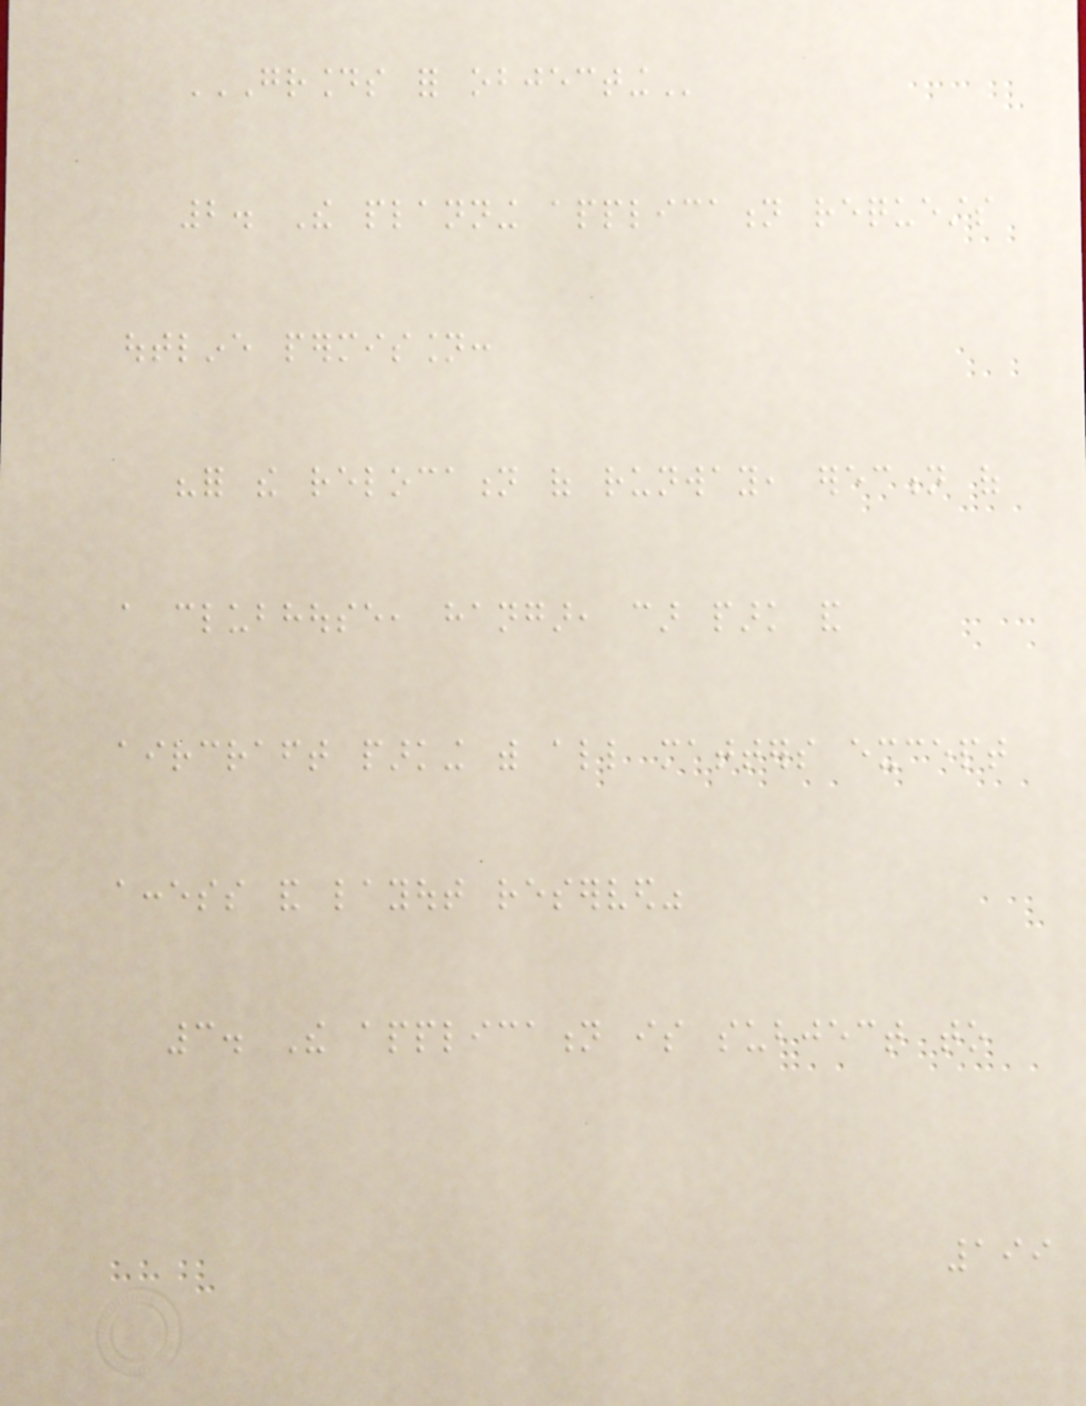GROUNDS FOR OBJECTING
2. The planning application requests
outline permission:
"for the relocation of runway, erection of
a clubhouse, hangar, car park and
aircraft parking with all matters except
access and layout reserved"
3. The application is subject to
199
